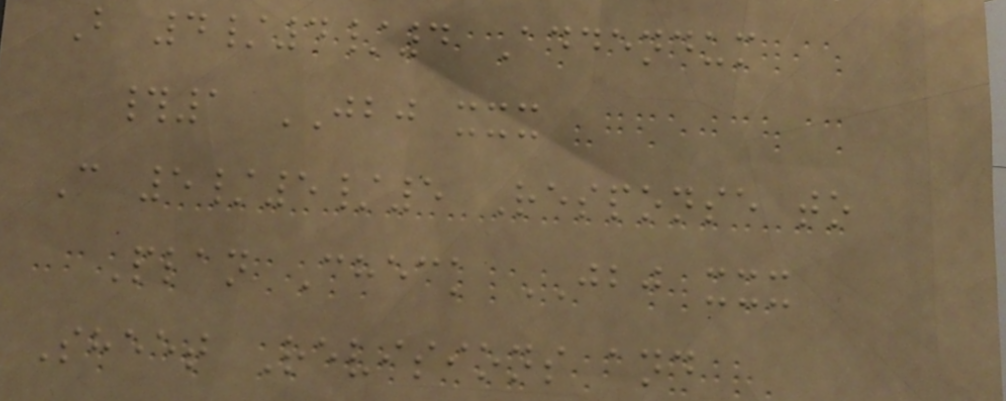B 4/4/4 Addendum
#1 JBJ xxx
C 5/5/5 Response to
Plan Check JBJ xxx
Sheet Revisions and
